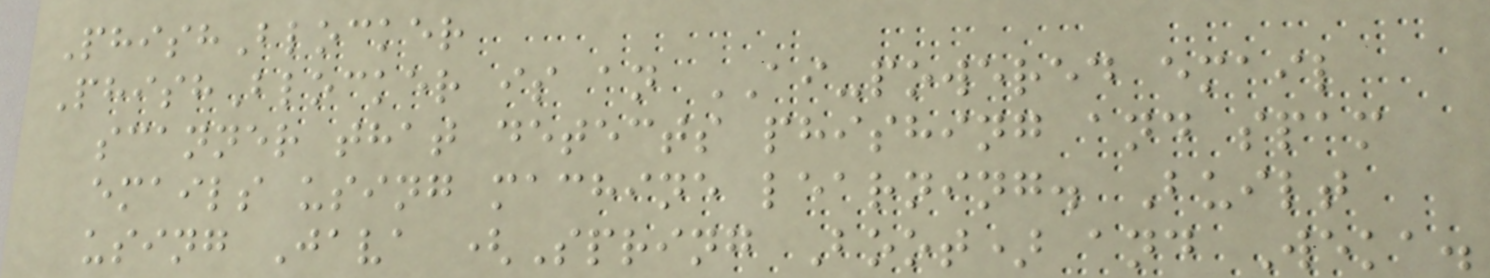PhishBlocker
PhishBlocker is an AI-powered email
scanner that detects phishing and spam
emails using machine learning. Built
using Java (Spring Boot) and Weka.
